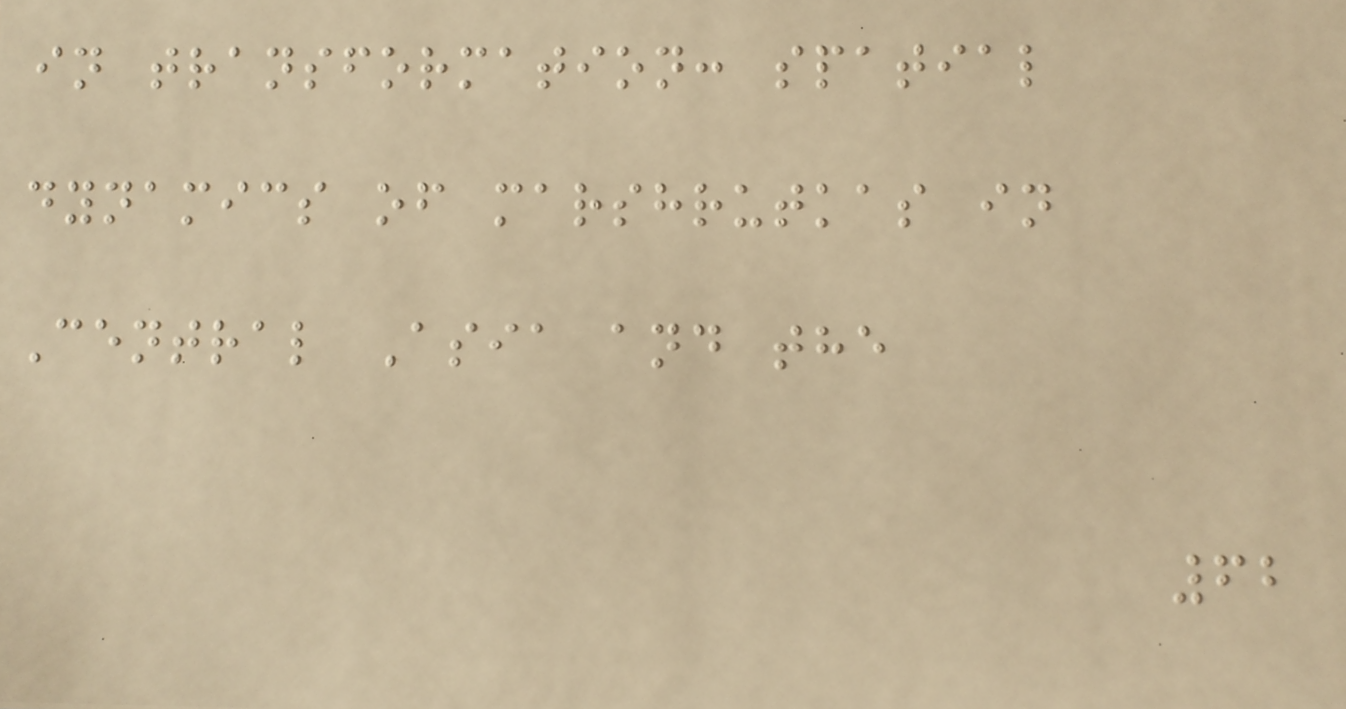in transformation: spatial
dynamics of marshrutkas in
Central Asia and the
62
